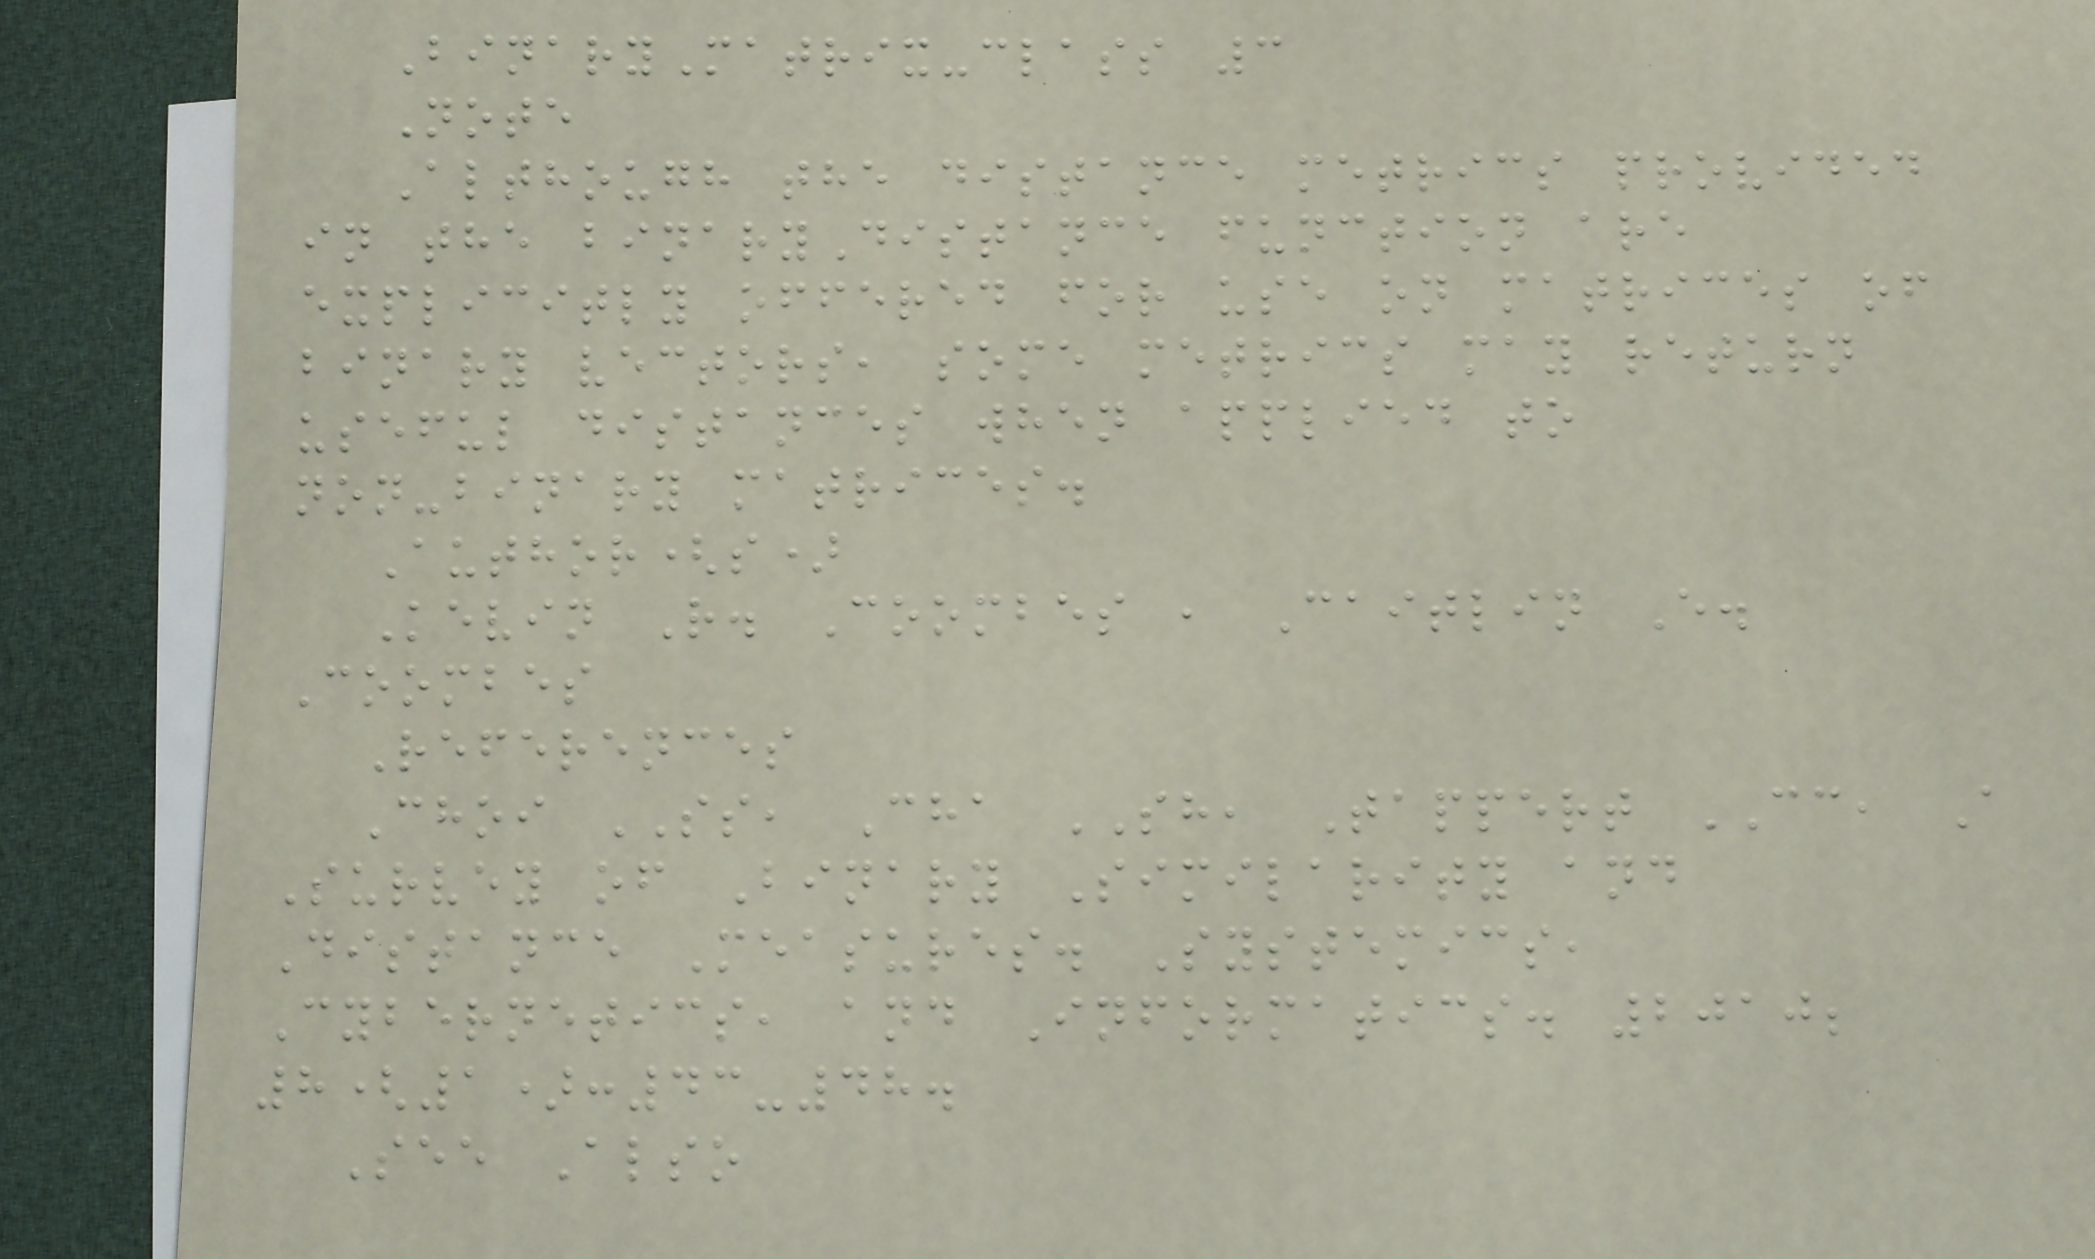BinaryMatrix-class 3
Note
Although the distance metrics provided
in the binaryDistance function are
explicitly offered for use on matrices of
binary vectors, some metrics may return
useful distances when applied to
non-binary matrices.
Author(s)
Kevin R. Coombes , Caitlin E.
Coombes
References
Choi SS, Cha SH, Tappert CC, A
Survey of Binary Similarity and
Distance Measures. Systemics,
Cybernetics, and Informatics. 2010;
8(1):43-48.
See Also
